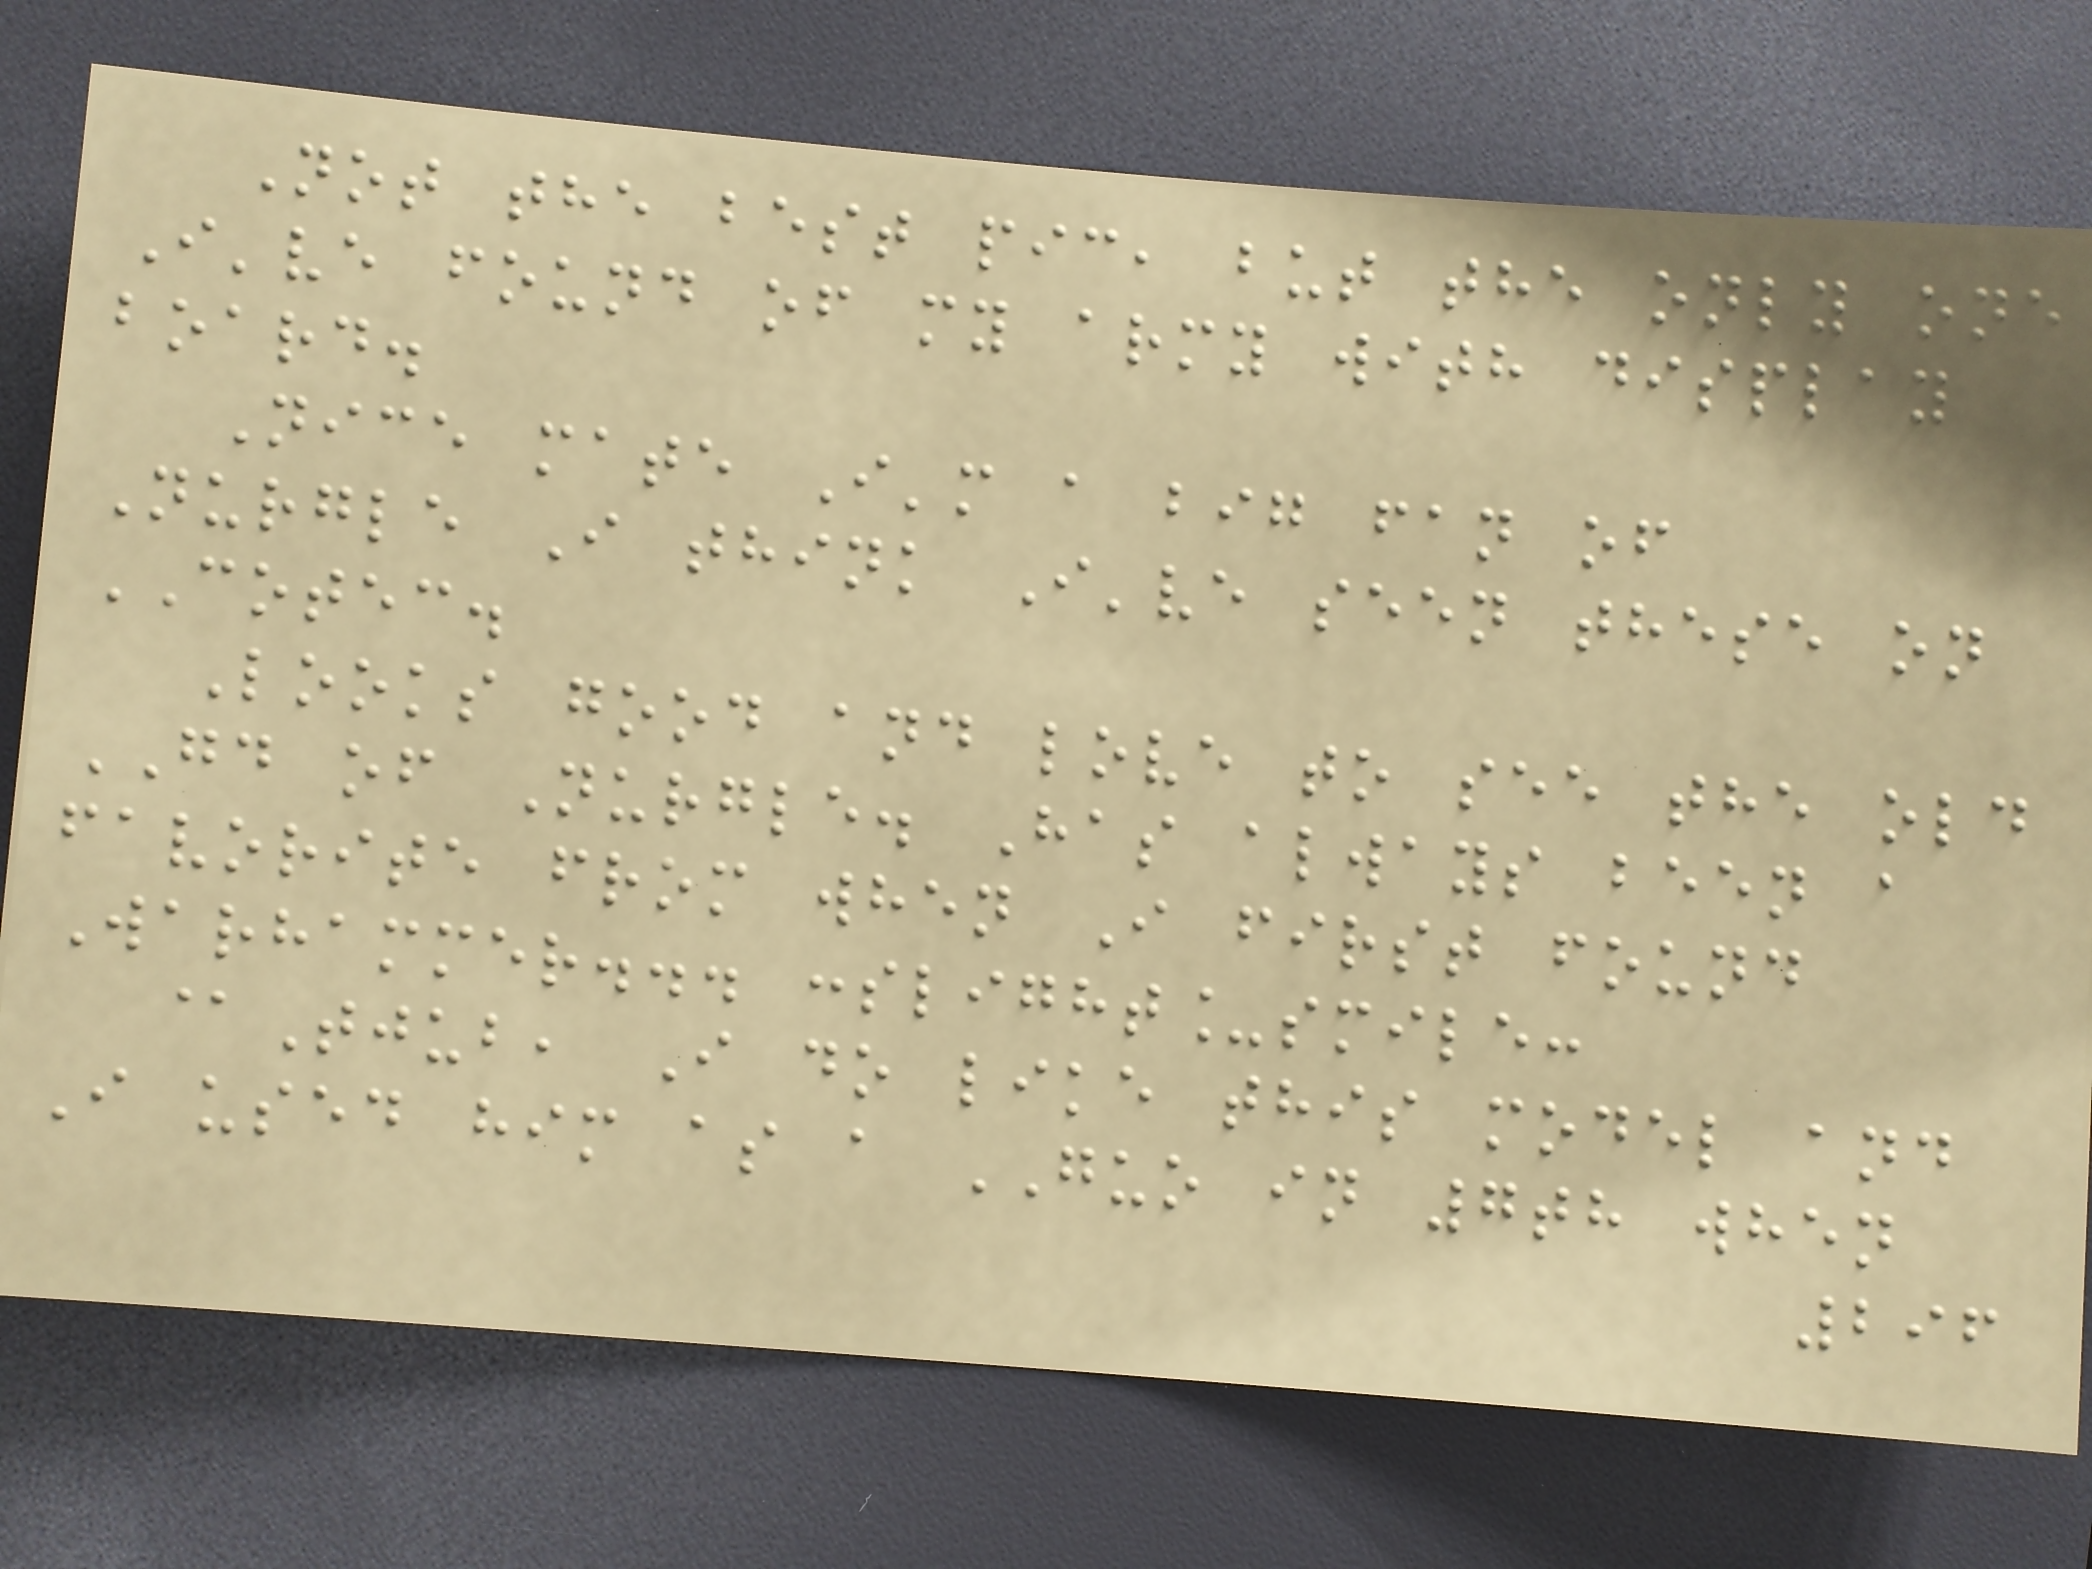Not the best pic, but the only one
I've found of my army with display
board.
Nice mate I'm a big fan of
Nurgle I think I've seen these on
COTEC.
Looks good and love to see the old
GD of Nurgle. Has always been a
favorite from when I first found
Warhammer... :slight_smile:
@Tjub, I do like this model and
I used him as a GUO in 7th when
296
